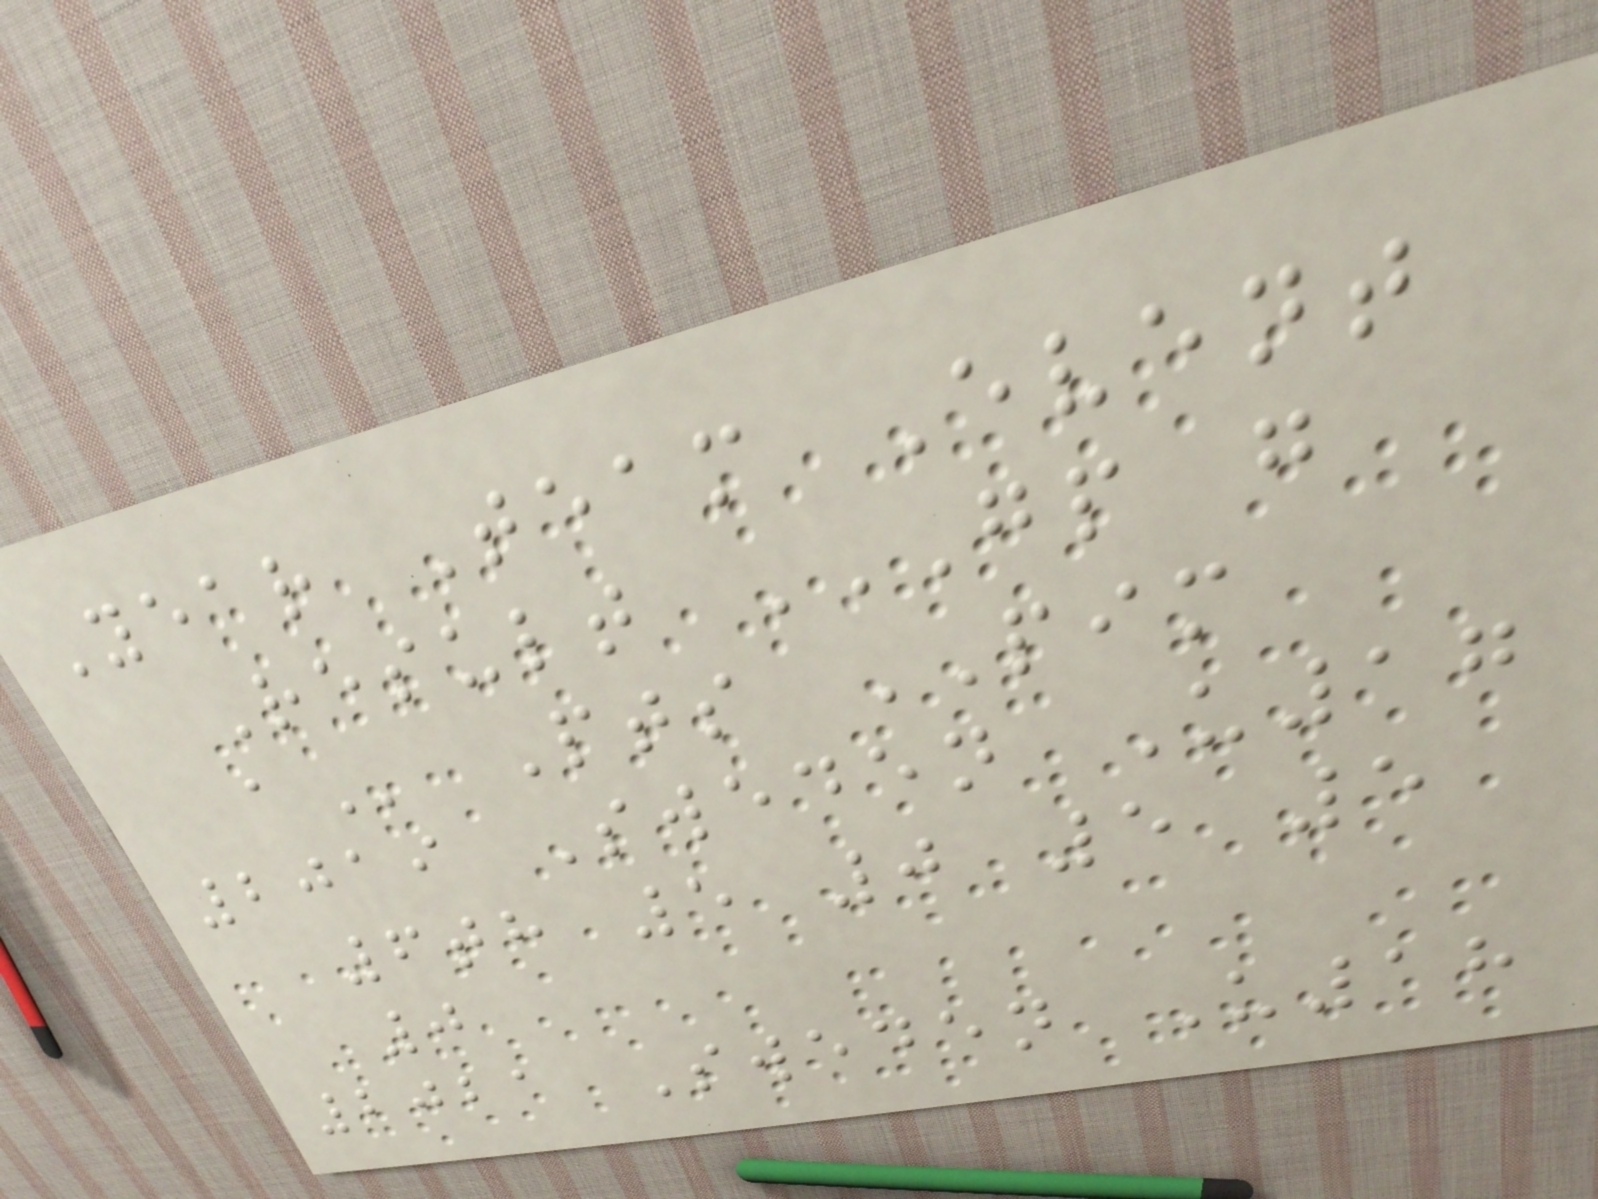Year Team Event
Result GP G
A Pts PIM
2019 Sweden U17
6th 5 0 5 5
0
2021 Sweden U18
